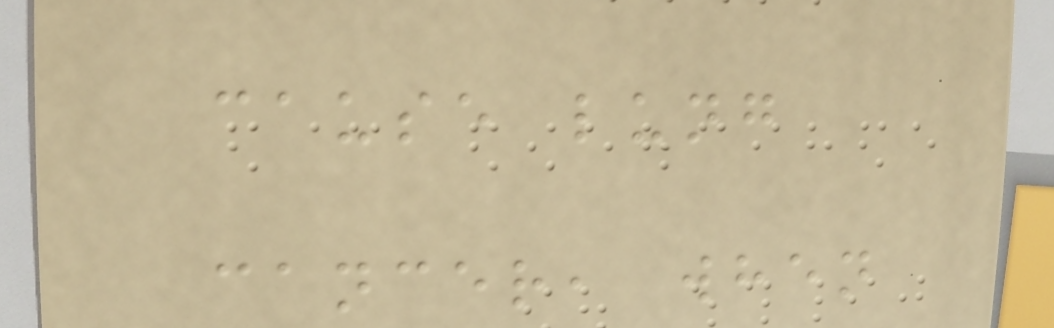cause lung
cancer, when
